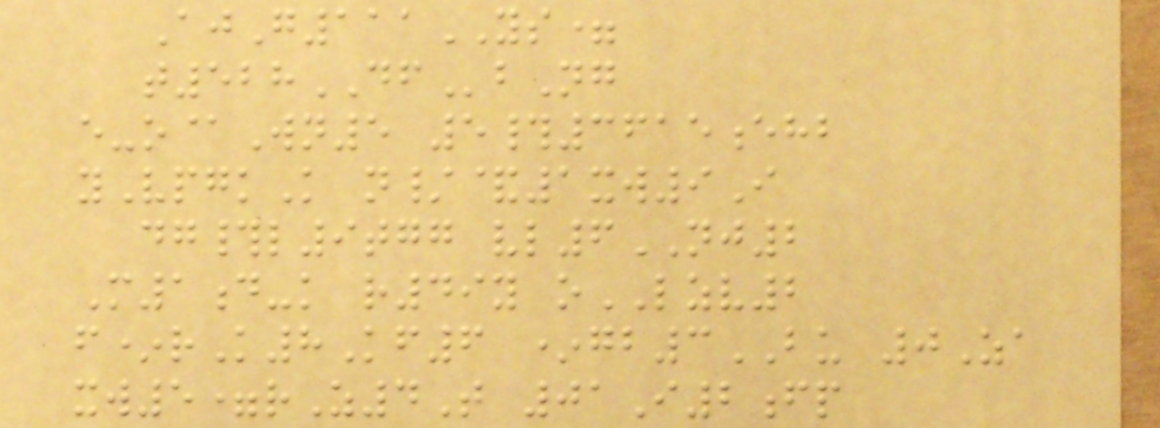AjG111YS=
t528DFbNg
e-o@Wn5 5#3615ehb
yVpgkK n/&1xw9I
dg#l9tgg vl6NJ2
M1d-k r49y oLZV2
f*rK8Kf6 *gb3BU 0Za
xw5=rZ4T 01I2fp
